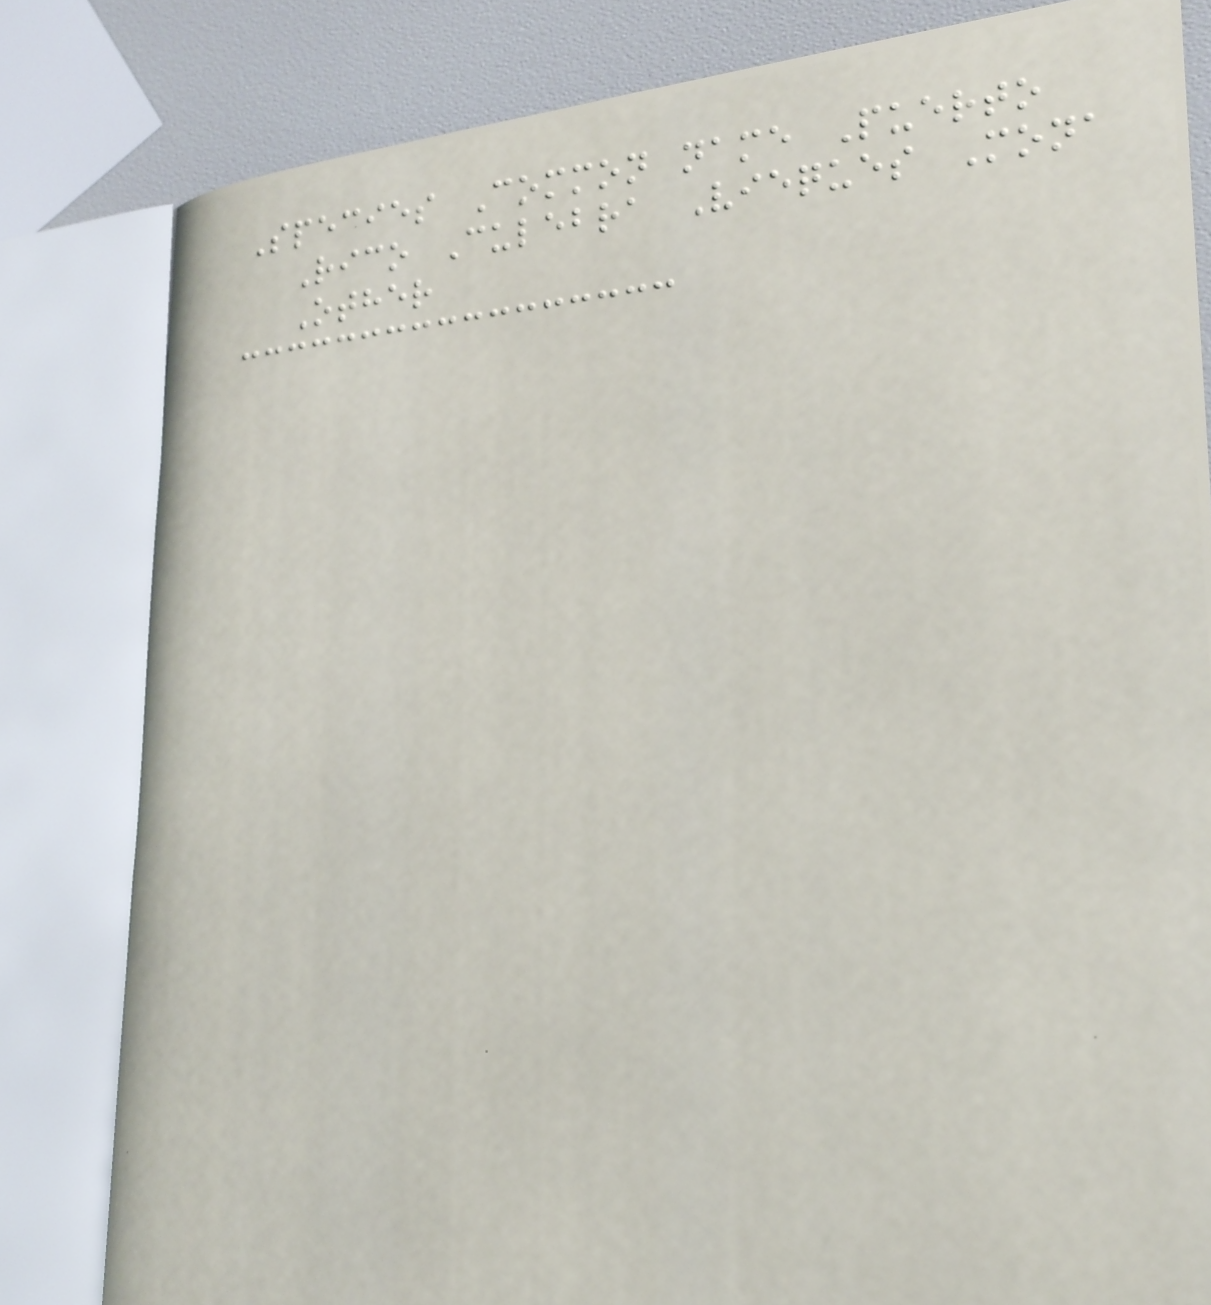Species Common name Puerto
Rico Culebra Vieques Mona
Other
